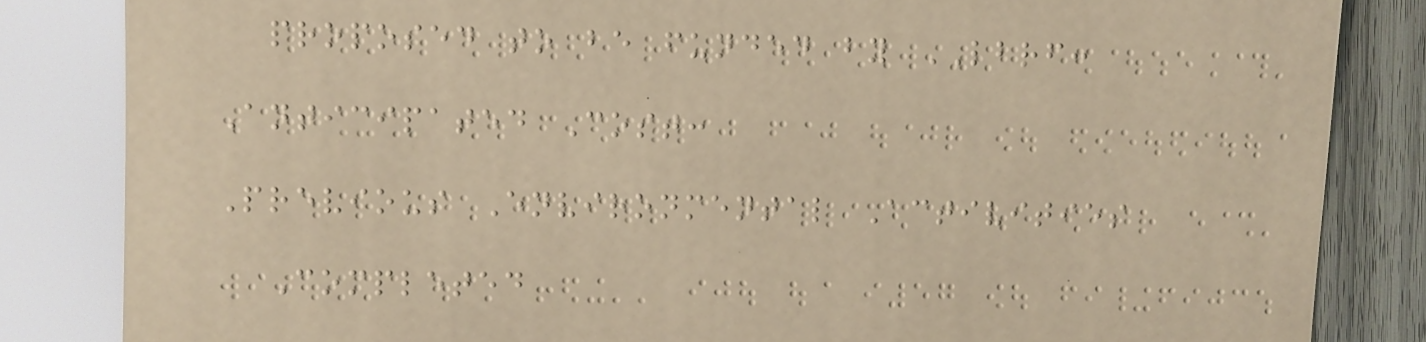proposed to be funded by LBRF:
Anticipated Cost:
Previous Environmental Activities
Completed
